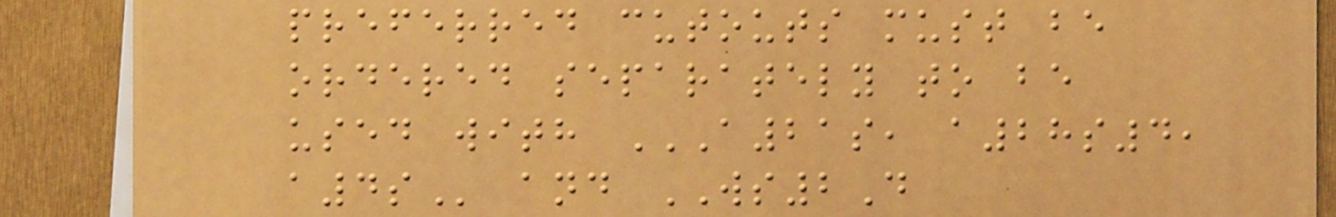preferred cutouts must be
ordered separately to be
used with A21S, A28S4,
A4S and WS2D
